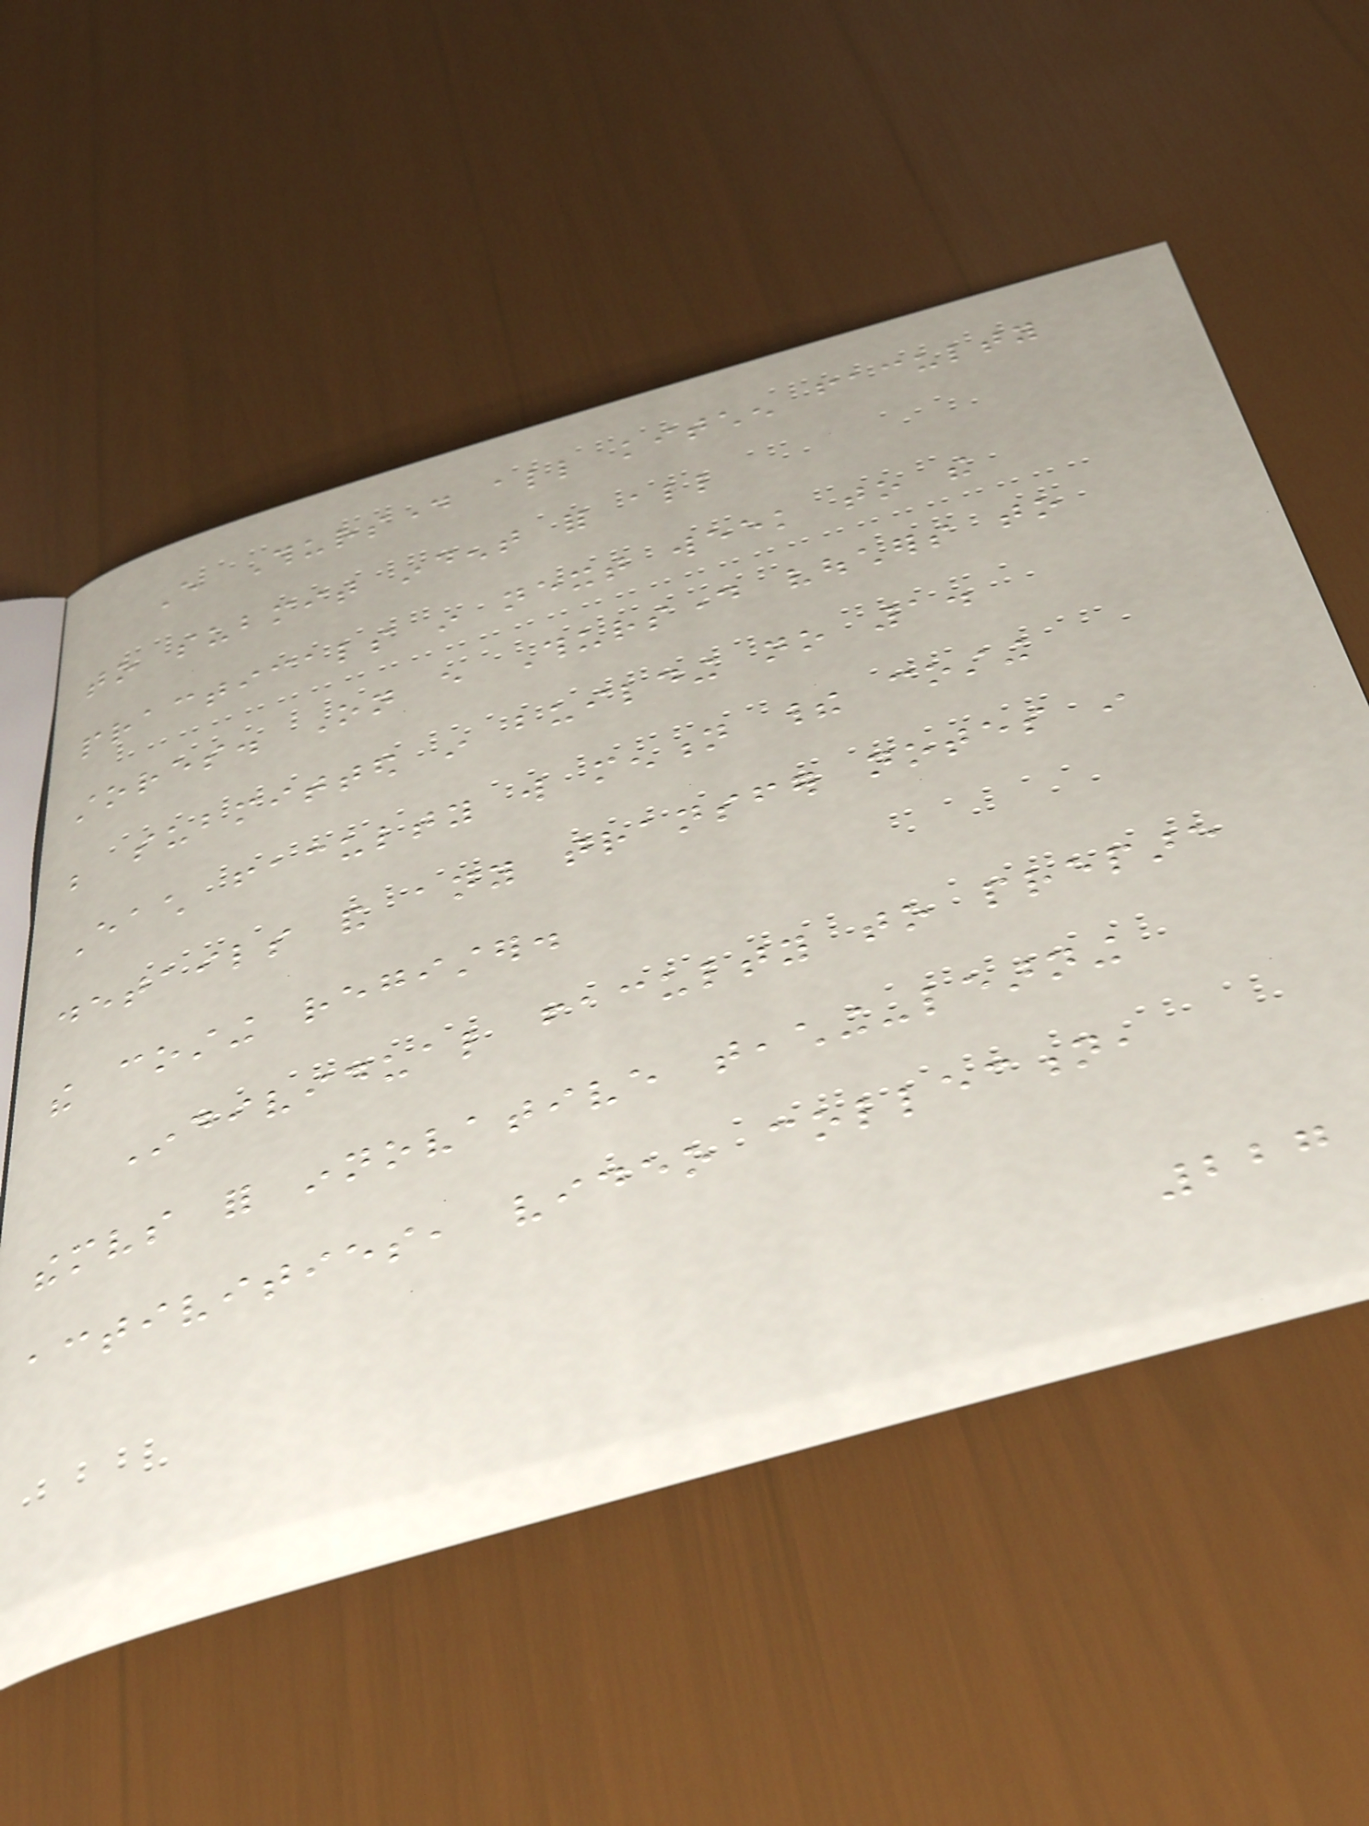Every Thursday all kitchen faculty
to submit indent for all
practicals in next week to the
stores. On every Thursday vouchers to
be submitted in building no 1.
Each faculty will mention their costing
details and any transfer notes in
the costing register.
Individual faculty to prepare
themselves for innovative teaching-learning
activities, video collection,
227
